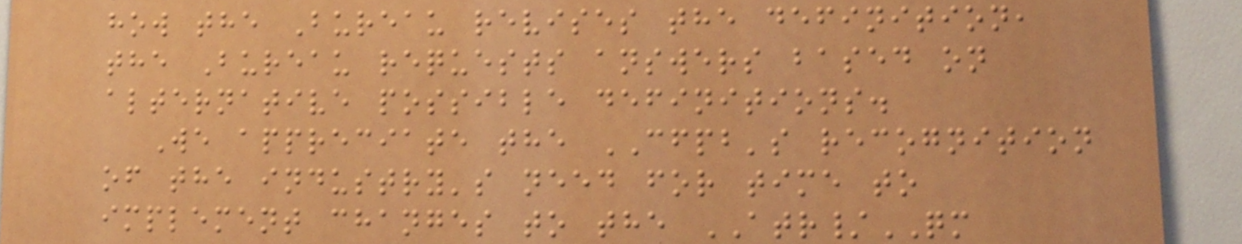how the Bureau revises the definition,
the Bureau requests answers based on
alternative possible definitions.
We appreciate the CFPB's recognition
of the industry's need for time to
implement changes to the ATR/QM
